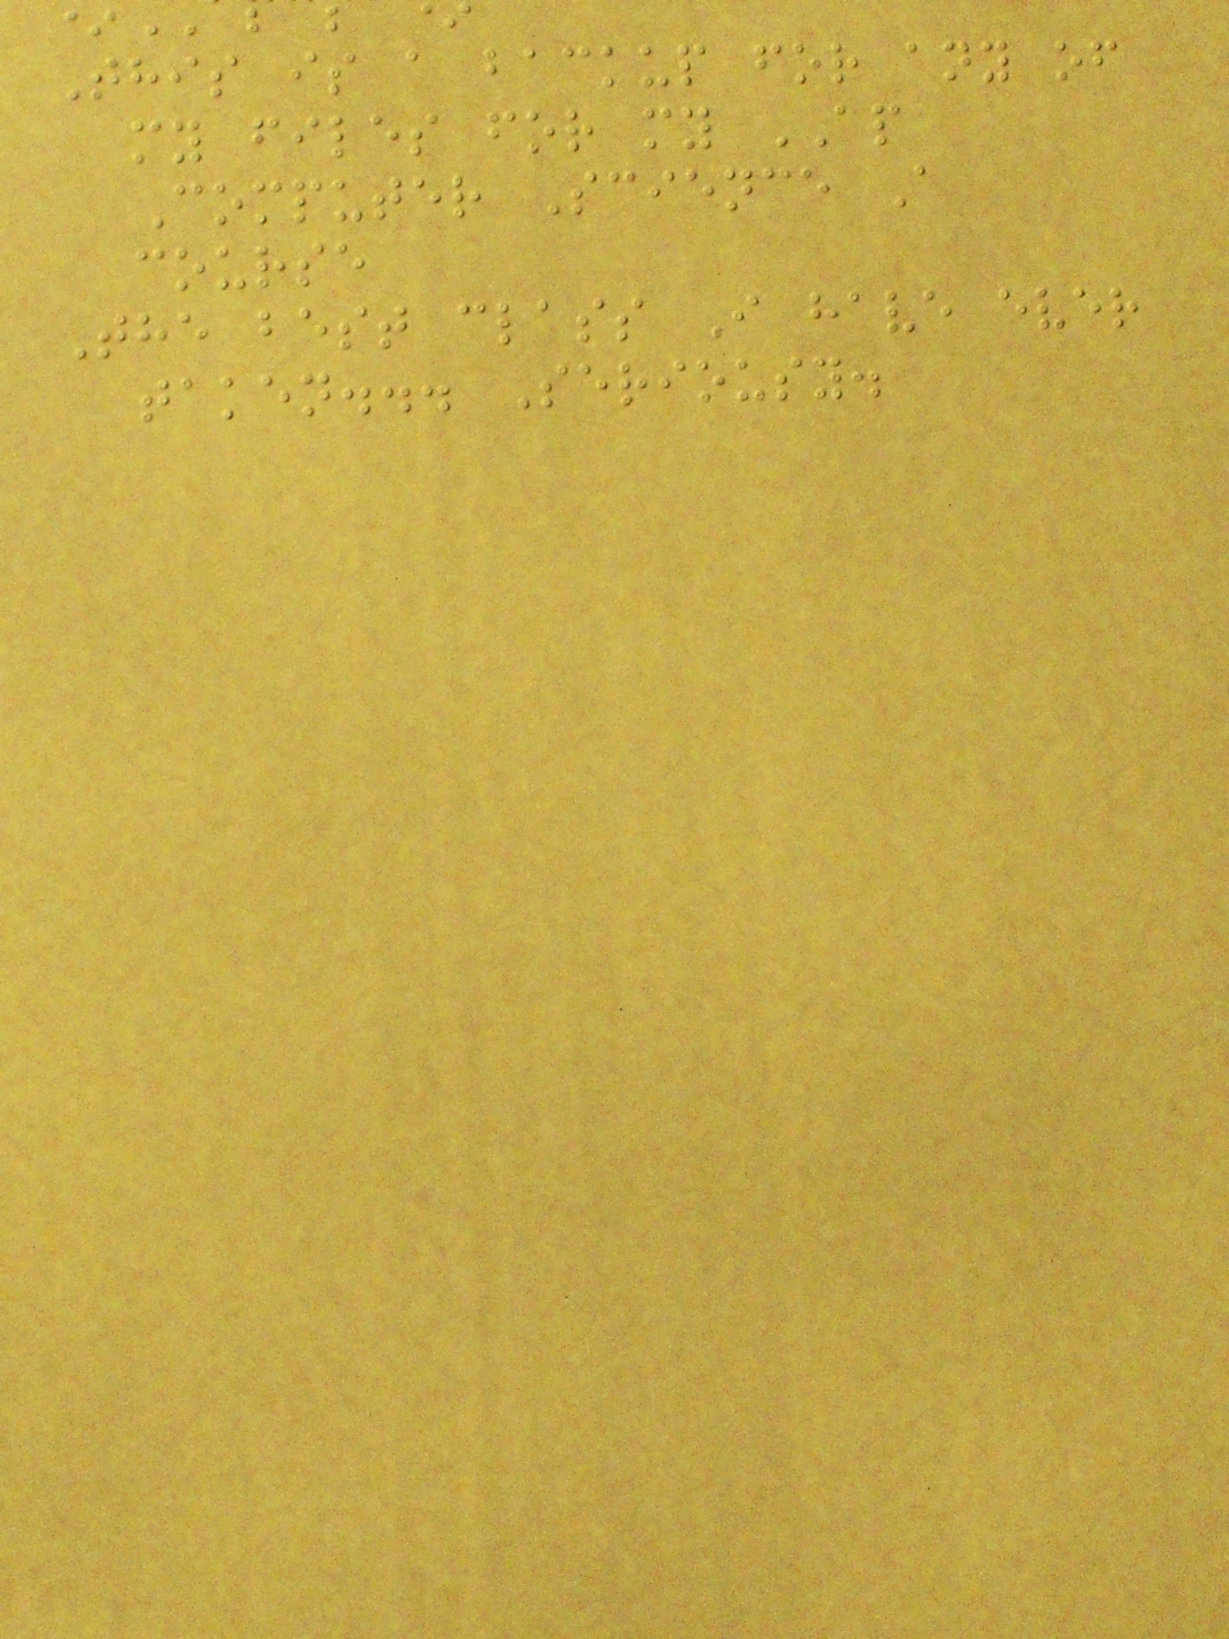This is a backup for any of
my files for my AP
Computer Science A
course
The best class I have ever
taken... Seriousy.
